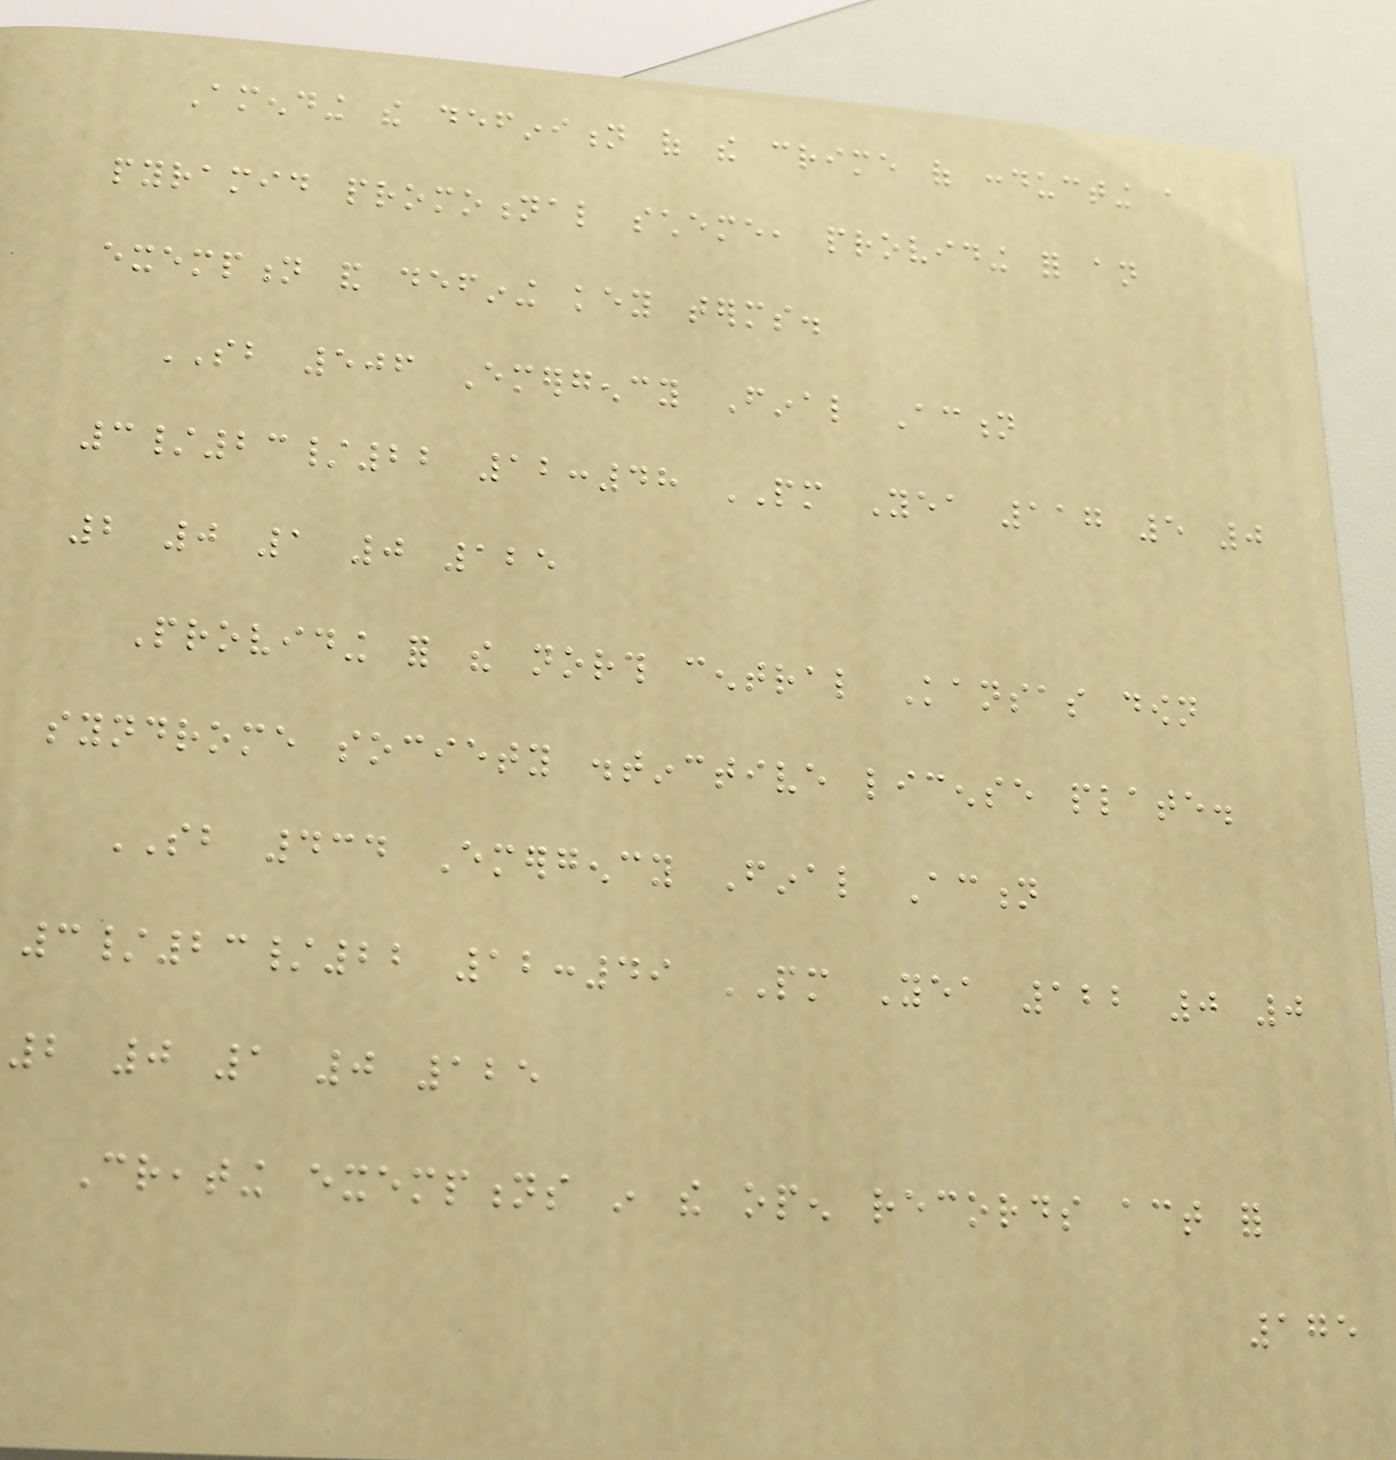Amending the definition of the crime of conducting a
pyramid promotional scheme, providing for an
exemption and defining key terms.
SB 506 Emergency Final Action
3/23/22 12:48 PM Yea 117 5 0
2 0 1 0 125
Providing for the north central Kansas down
syndrome society distinctive license plate.
SB 434 Emergency Final Action
3/23/22 12:49 PM Yea 122 0 0
2 0 1 0 125
Creating exemptions in the open records act for
175
